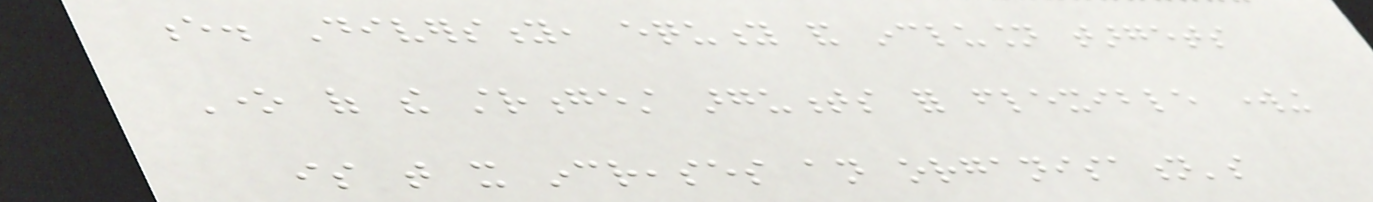e. Diversity, equity and inclusion targets
One of the strongest arguments for flexible working
is that it increases an organisation's
